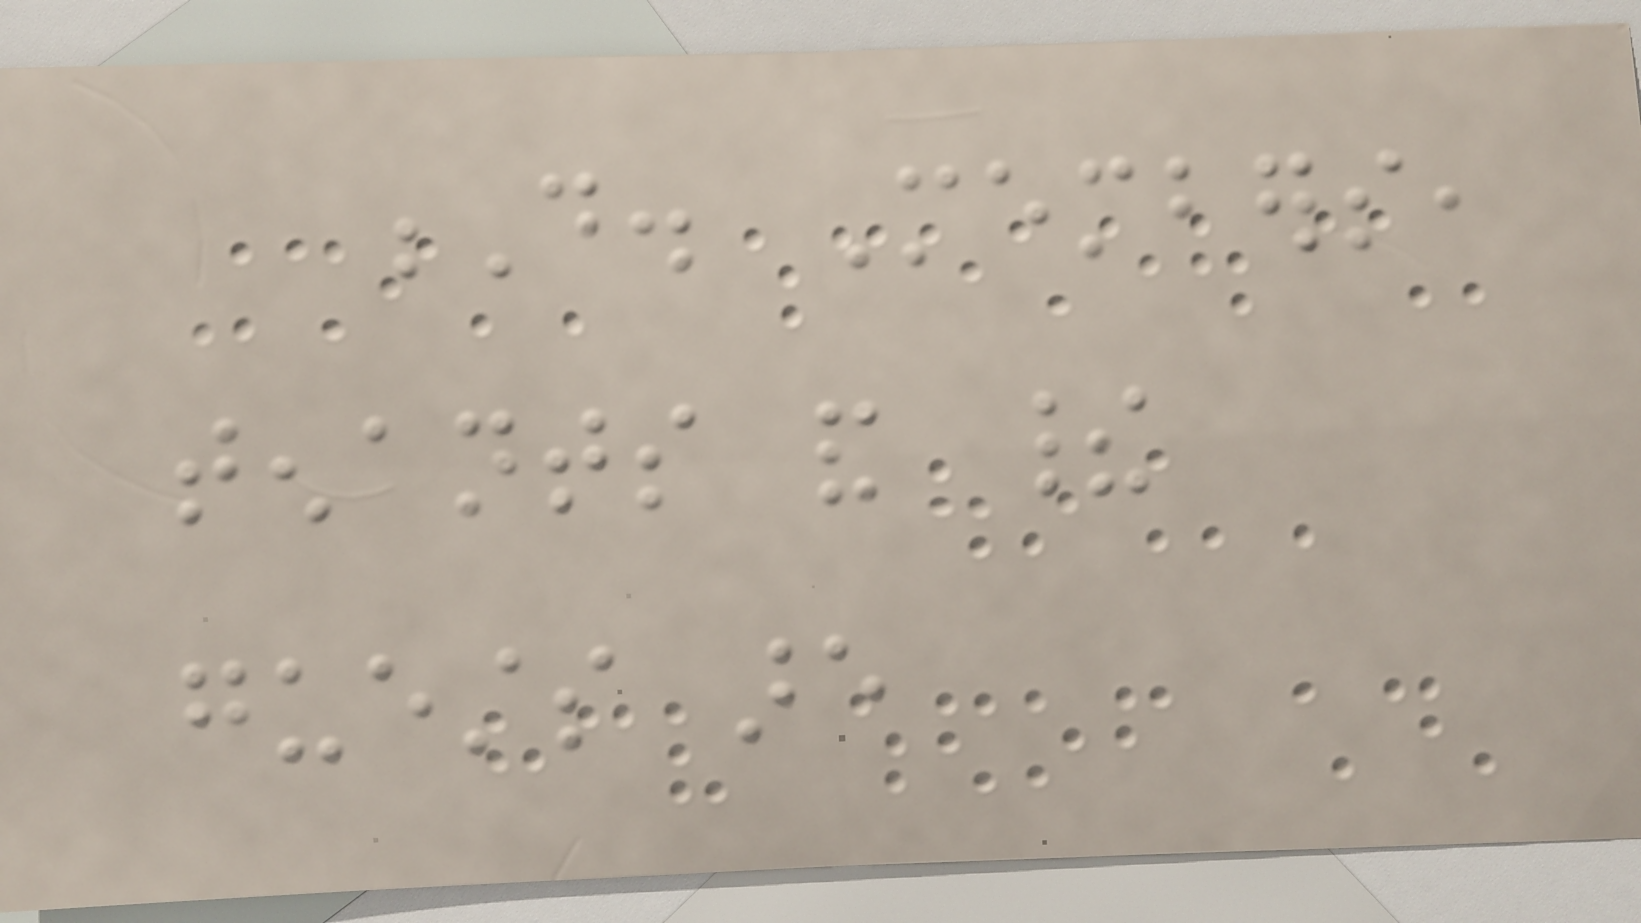D. Members,
tenants and their
guests are
